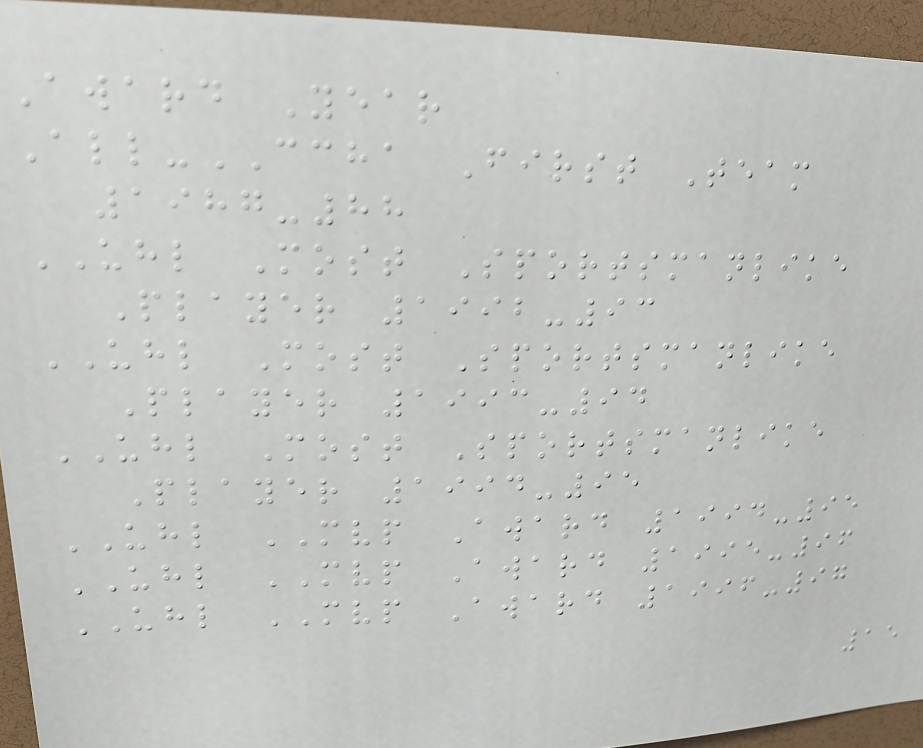Award Year
All-CCHA First Team
1987-88
UHL Most Sportsmanlike
Player 1992-93
UHL Most Sportsmanlike
Player 1993-94
UHL Most Sportsmanlike
Player 1994-95
UHL MVP Award 1994-95
UHL MVP Award 1995-96
UHL MVP Award 1996-97
15
